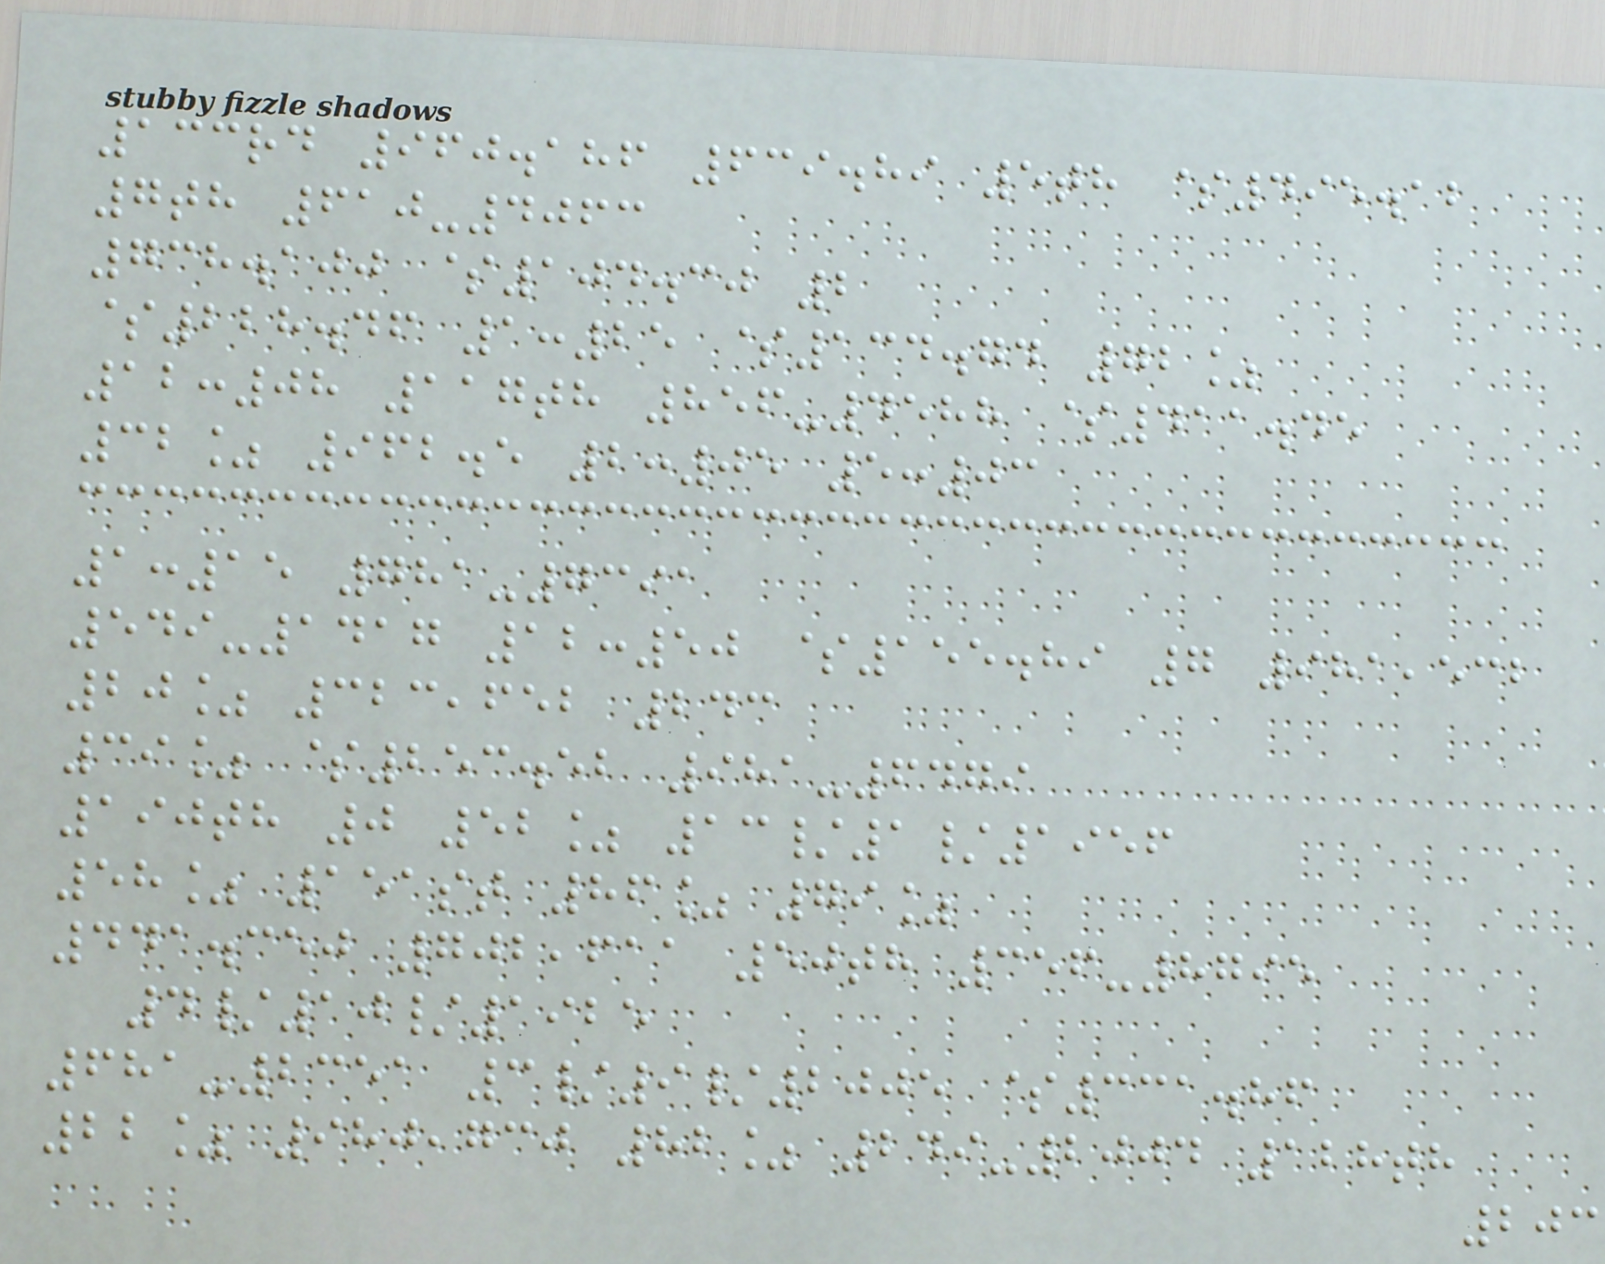133rd 960.186 639.89 5th $495.12
7th 610-4063
738.100 $104.30 2
$228.46 1:25 $134.74 72%
12:08 117th 856-4588 $411.45
32% 962.5 2:05 5:03
1:15 781-7391
549-1417 12:50 $155.89 7 981,532
20% 323,652 243
39% $253.52 981-6479
190th 0 52% 13/1/1956
58% 151st 86% 79%
441.350 702,611 50th 356-8795
4/10/1925
681-2351 3/9/2005 $331.86
22% 980,730 82% 249-2004 128th
203
